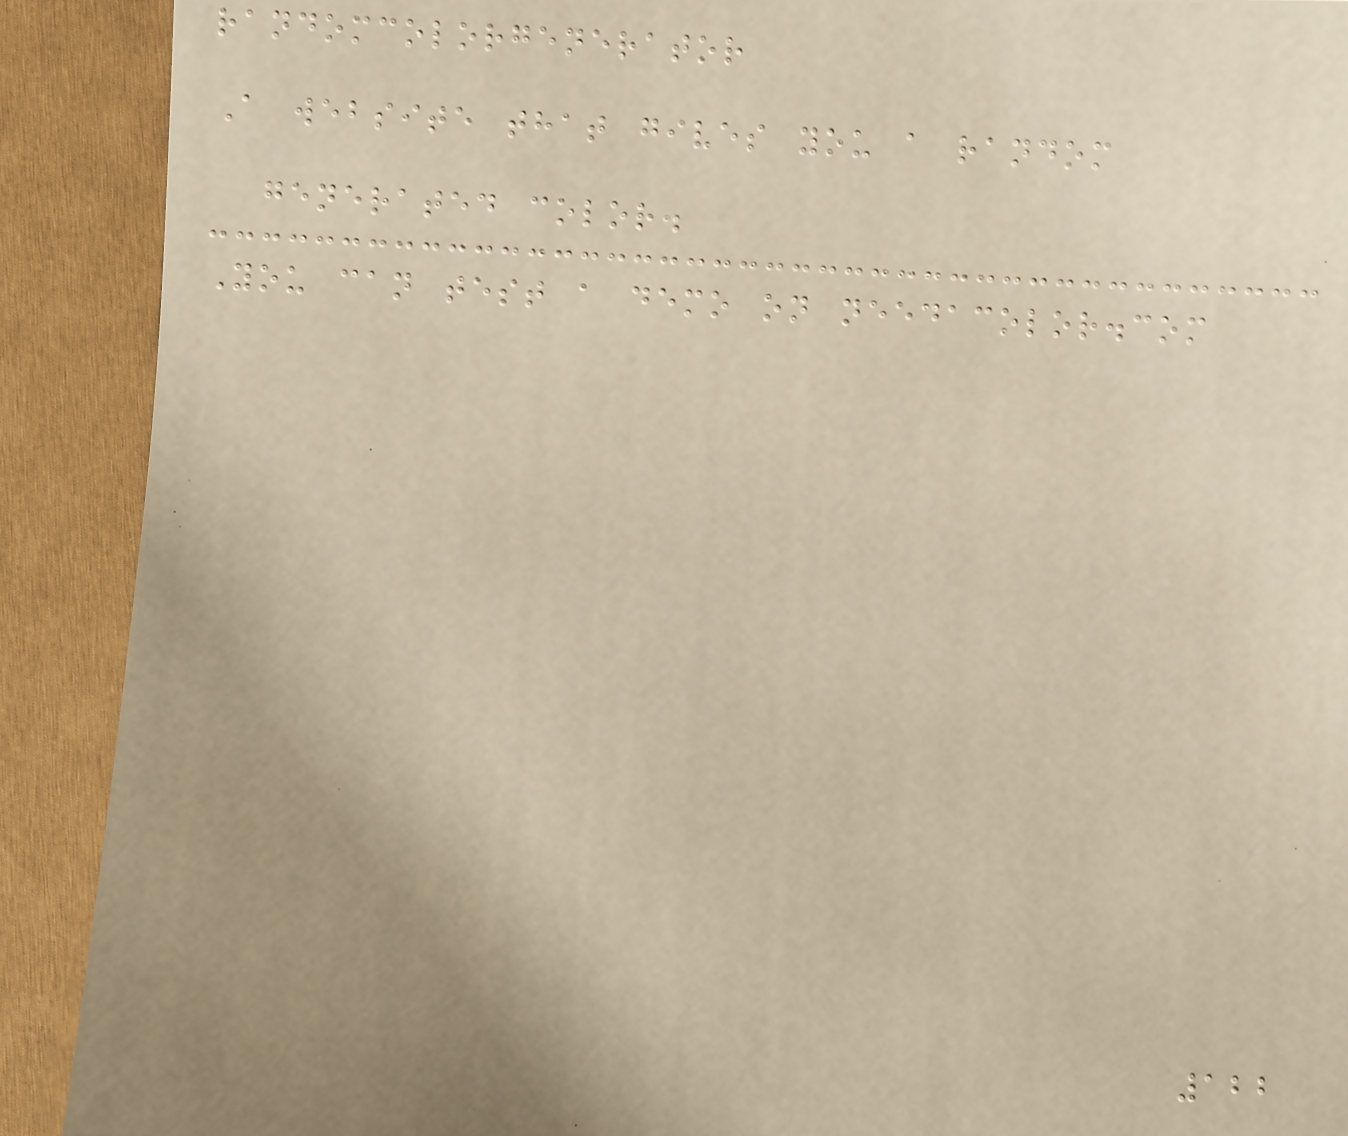randomcolorgenerator
A website that gives you a random
generated color.
You can test a demo on needacolor.com
122
